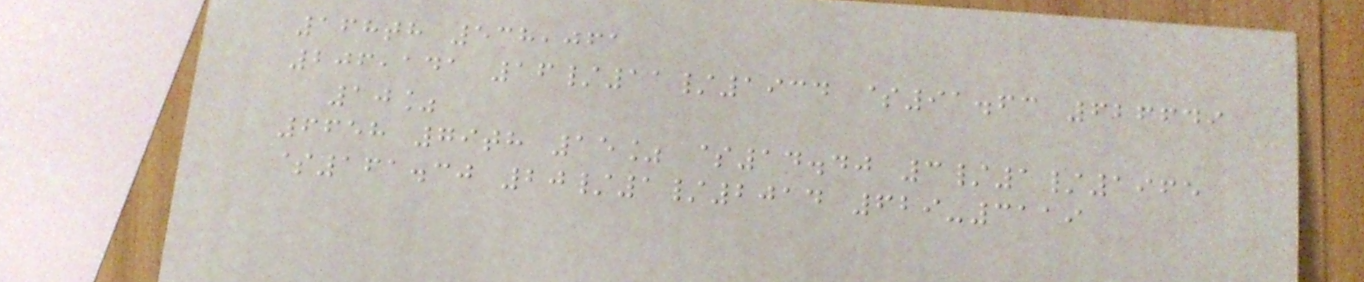168th 538,061
206,141 16/11/1934 $91.63 626649
10%
6658 79th 15% $14.40 3/1/1965
$161.30 20/1/2014 629-3119
